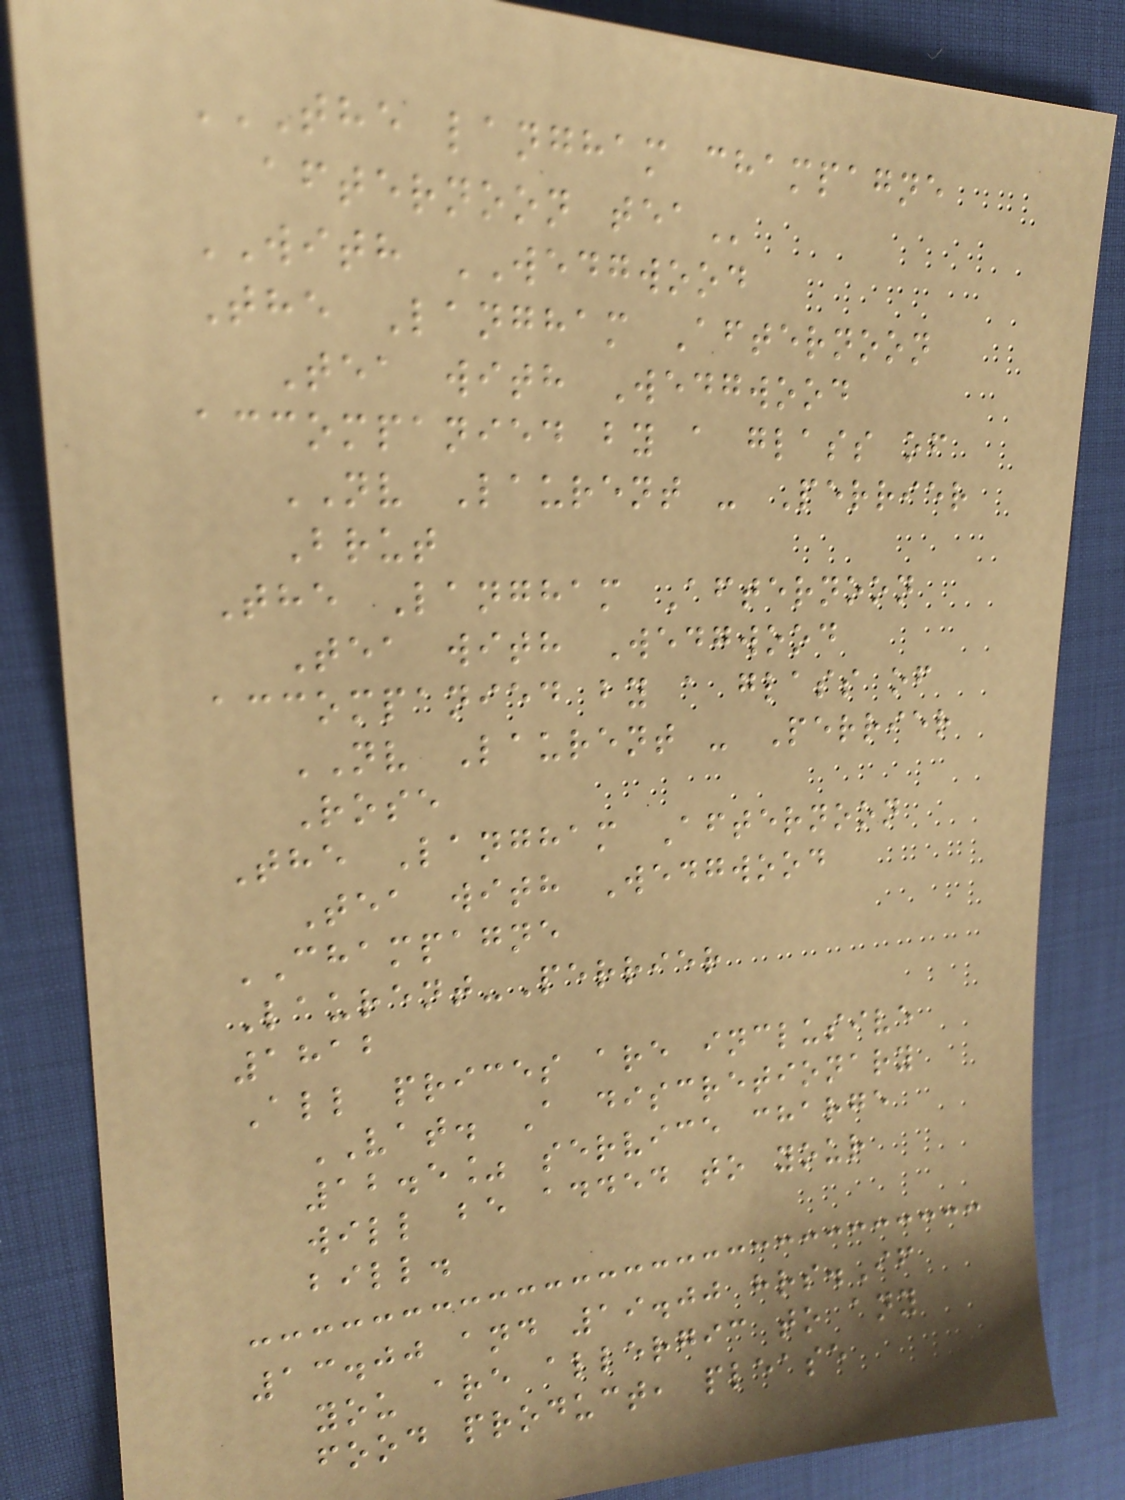THE LANGHAM CHAMPAGNE
AFTERNOON TEA
WITH WEDGWOOD
The Langham Afternoon
Tea with Wedgwood
accompanied by a glass of
NV Laurent - Perrier
Brut
The Langham Afternoon
Tea with Wedgwood
accompanied by a glass of
NV Laurent - Perrier
Rose
The Langham Afternoon
Tea with Wedgwood
CHAMPAGNE
Laurent-Perrier
1812
All prices are inclusive
VAT. A discretionary
12.5% service charge
will be added to your
bill.
13.00 and 19.00 hrs.If
you are allergic to any
food product, please
